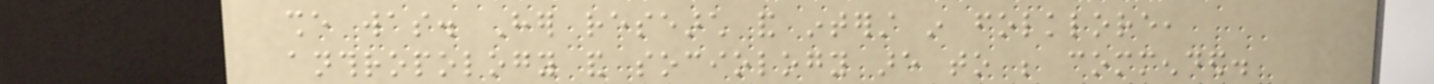she was. Her research and interst in folklore,
anthropology and sociology are to be commended.
